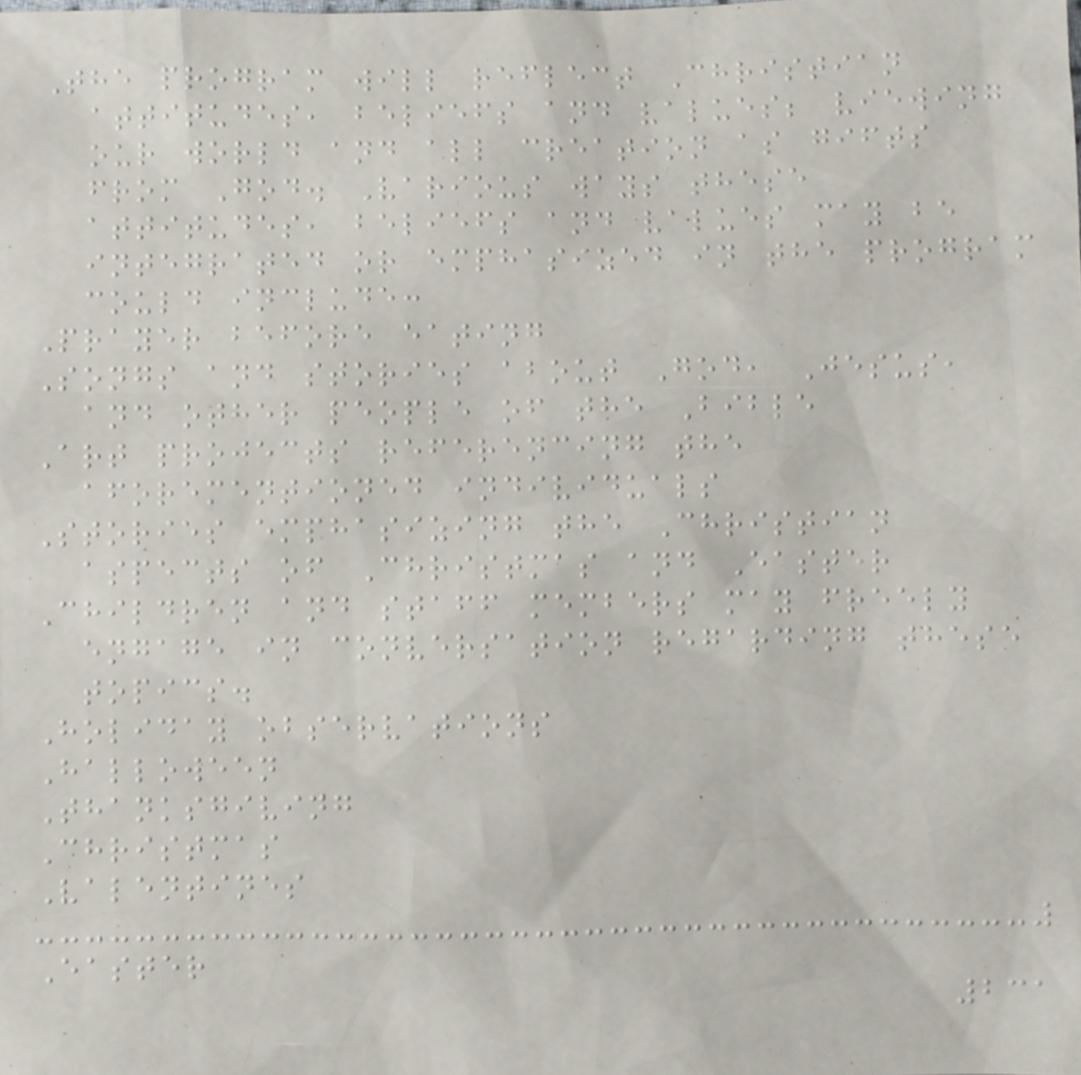The program will reflect Christian
attitudes, beliefs and values; viewing
our world and all creation as gifts
from God. Various ways these
attitudes, beliefs and values may be
integrated or emphasized in the program
could include:
Prayer before eating
Songs and stories about God, Jesus,
and other people of the Bible
Art projects referencing the
aforementioned individuals
Stories emphasizing the Christian
aspects of Christmas and Easter
Children and staff members may freely
engage in conversation regarding these
topics.
Holiday observations
Halloween
Thanksgiving
Christmas
Valentines
Easter
231
